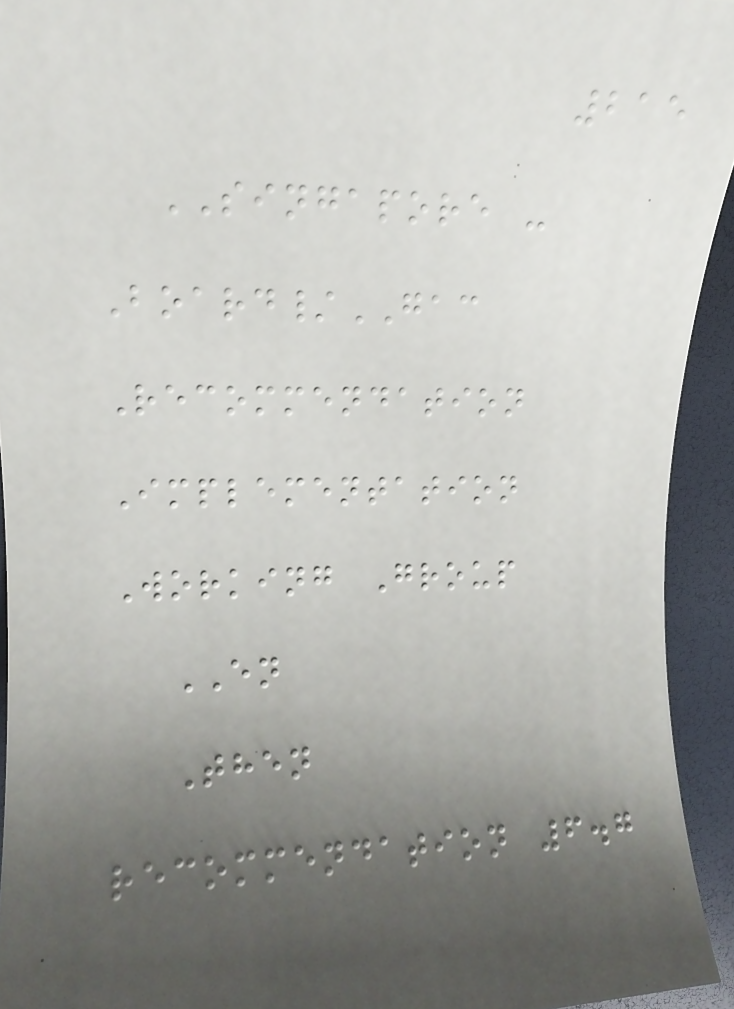215
SINGAPORE -
Board/GAC
Recommendation
Implementation
Working Group
EN
Then
recommendation 6.7
